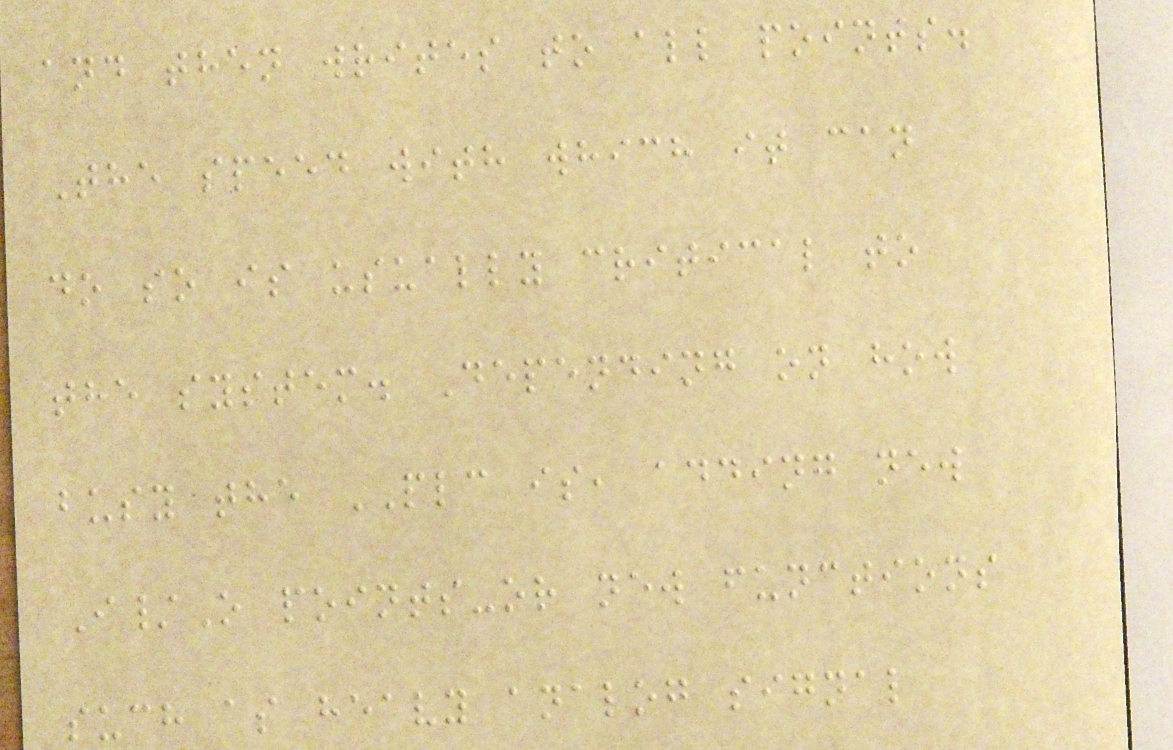and then writes to all points.
The speed with which it can
do so is usually critical to
the system. Depending on how
busy the PLC is, adding new
I/O points-or new functions
such as heavy analog signal
